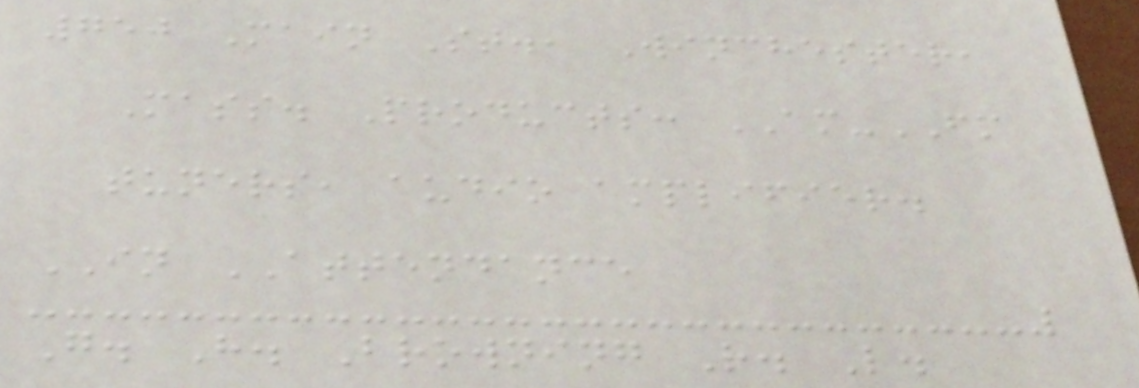750 Main St., Winchester,
Mass. Products: AM-FM
tuners, audio amplifier.
IN ATTENDANCE
G. H. Browning R. L.
